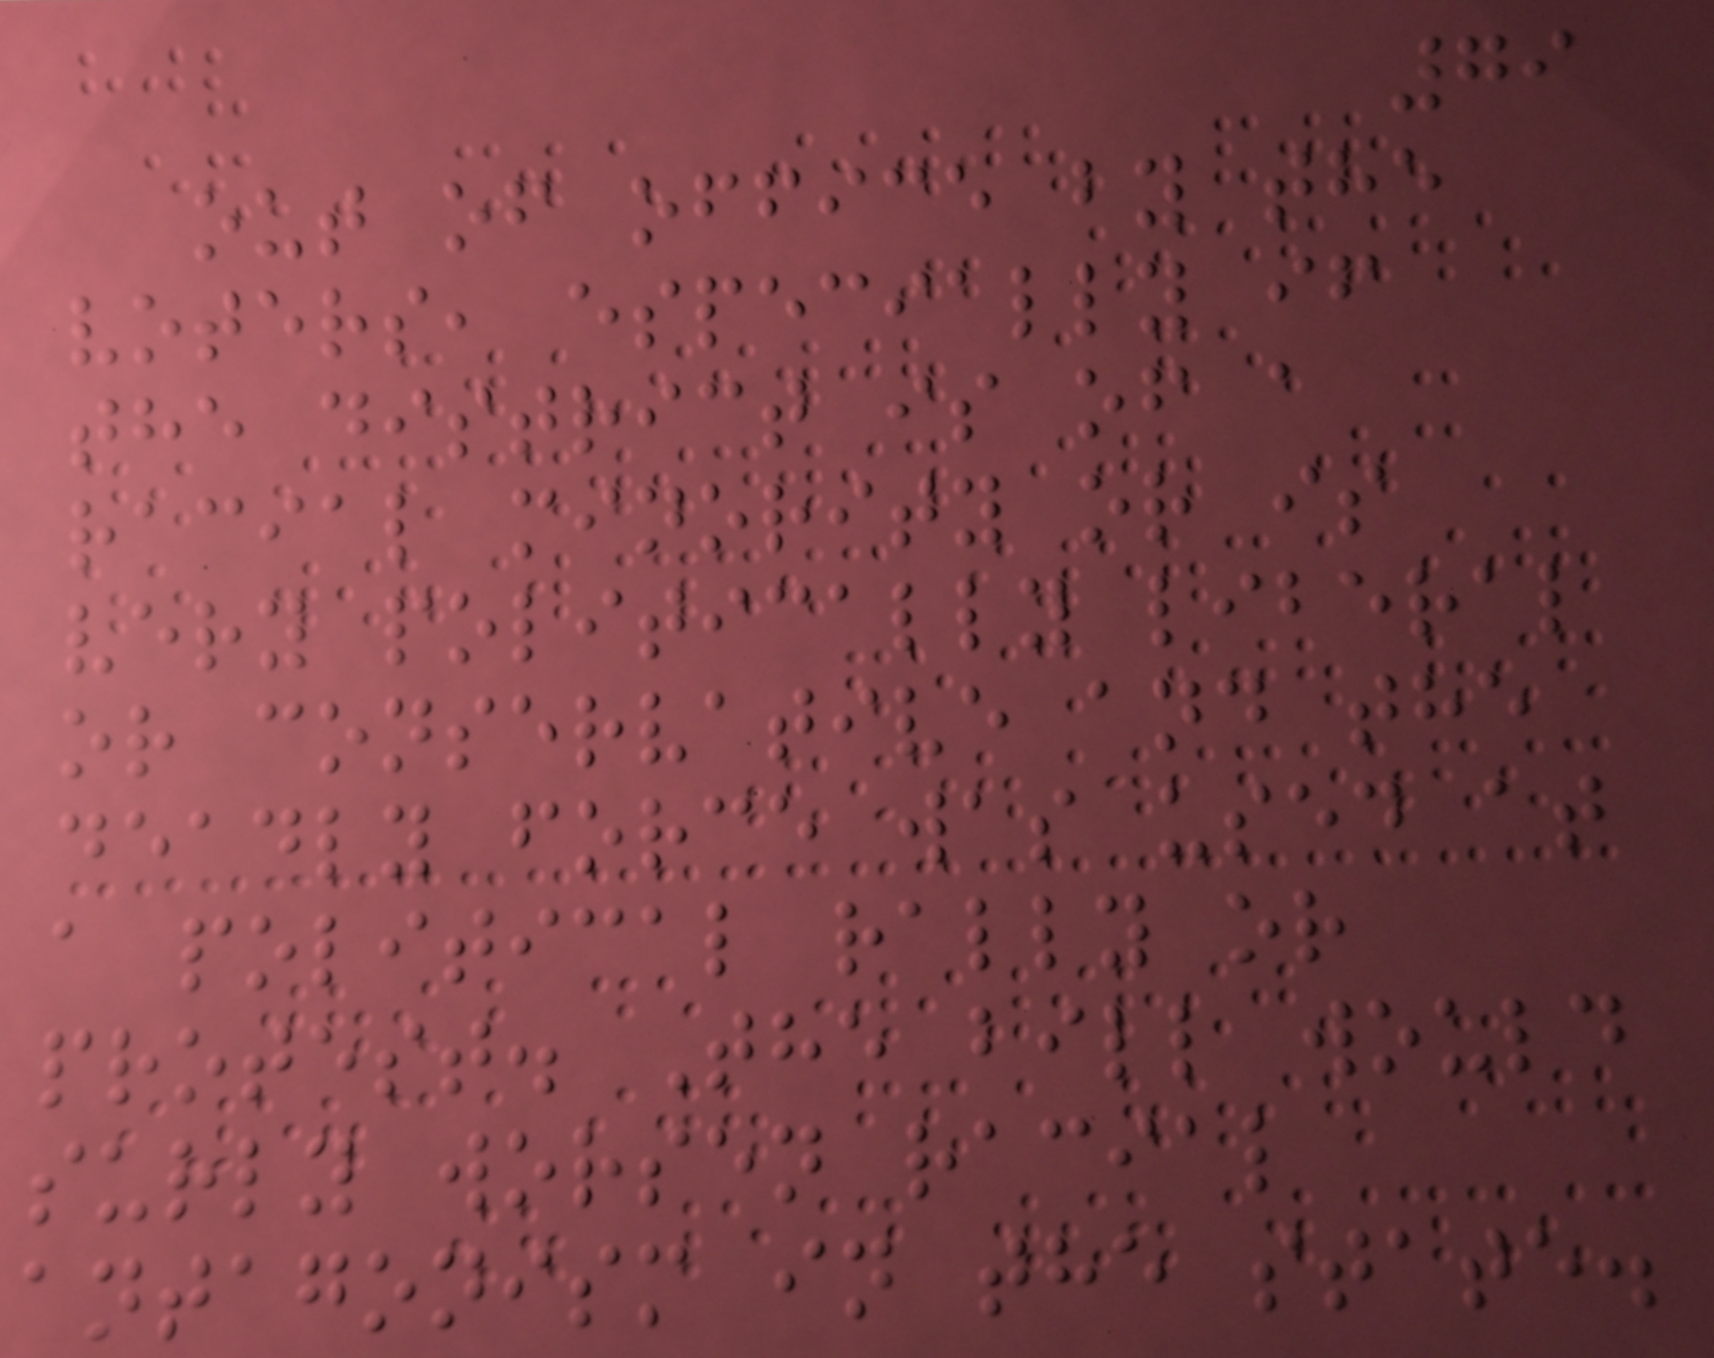79
out of office by the
voters, especially if
the district is of a
racial minority or is
very politically liberal
or conservative and the
deadly force was used at
a political rally or
protest. The bill would
surly worsen racial
antagonism in the state.
